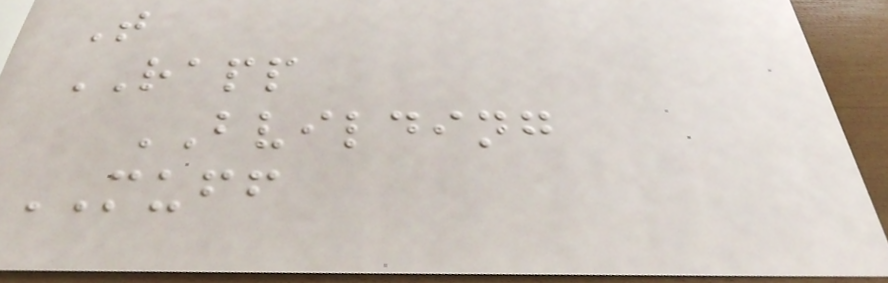T
RAPP
BVILDING
MUFF
